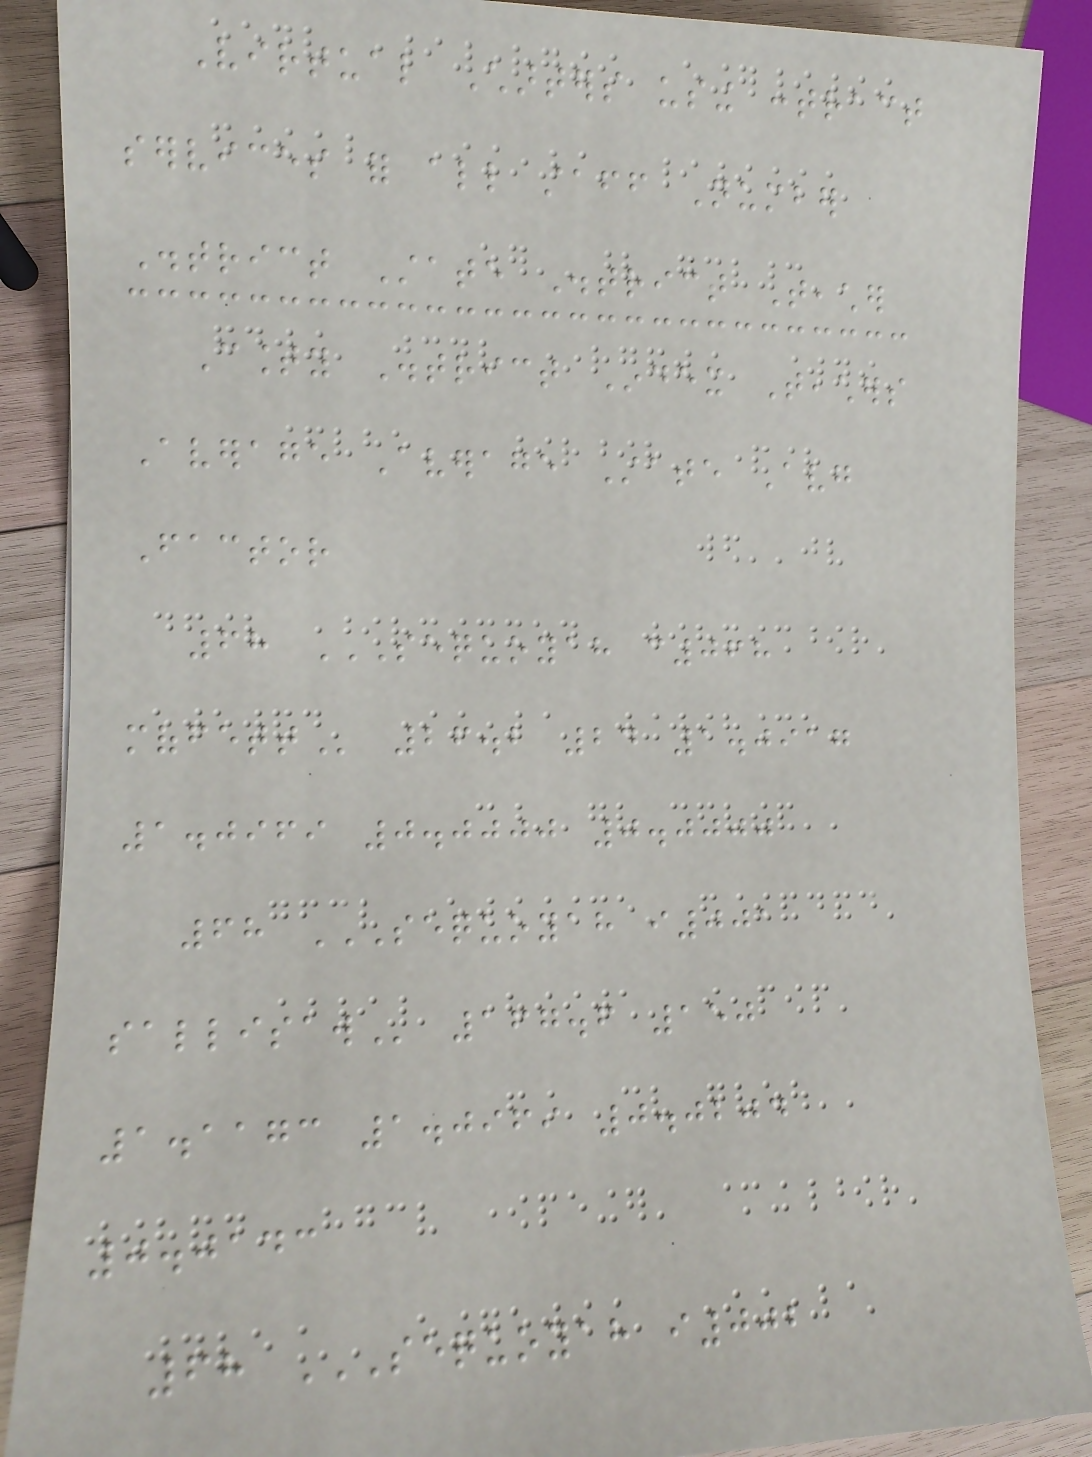Virtual Charters using contract
services for all staff Number
District State District Teacher
County District Index Teachers
Average Average State Avg
Factor
68 SEQUOYAH C068
MOFFETT 26.2 24 1.0917
1.0969 0.0000 0.0000
68 SEQUOYAH I001
SALLISAW 167.6 150
1.1173 1.0969 0.0204
0.0143
68 SEQUOYAH I002
